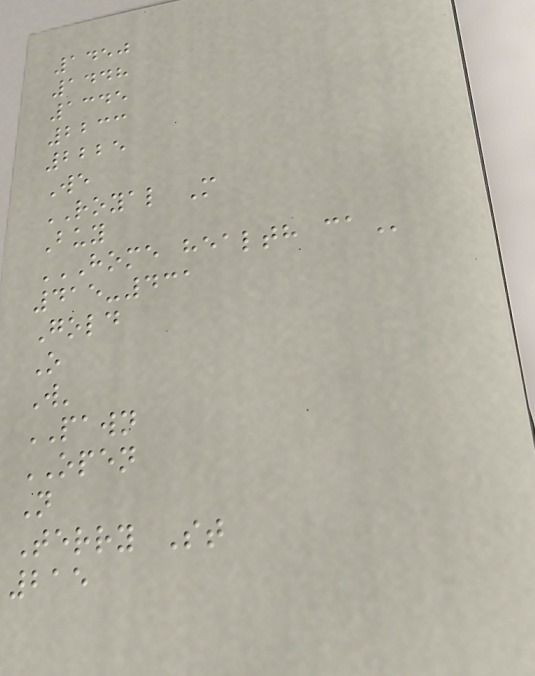1450
1448
1345
2233
2225
We
ROYAL M
Buy
HOME HEALTH CA
415-431
Gold
O
W'
PAWN
OPEN
N
Terry St
215
